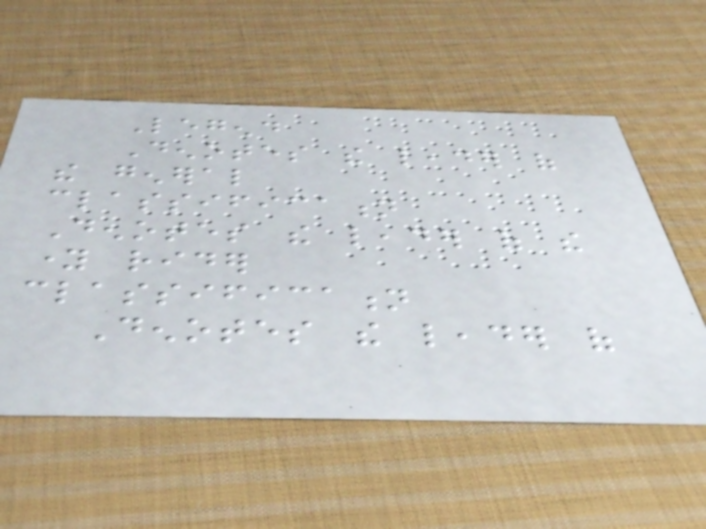Legend
Denotes the leader of
the general
classification
Denotes the leader of the
young rider
classification
Denotes the leader of
